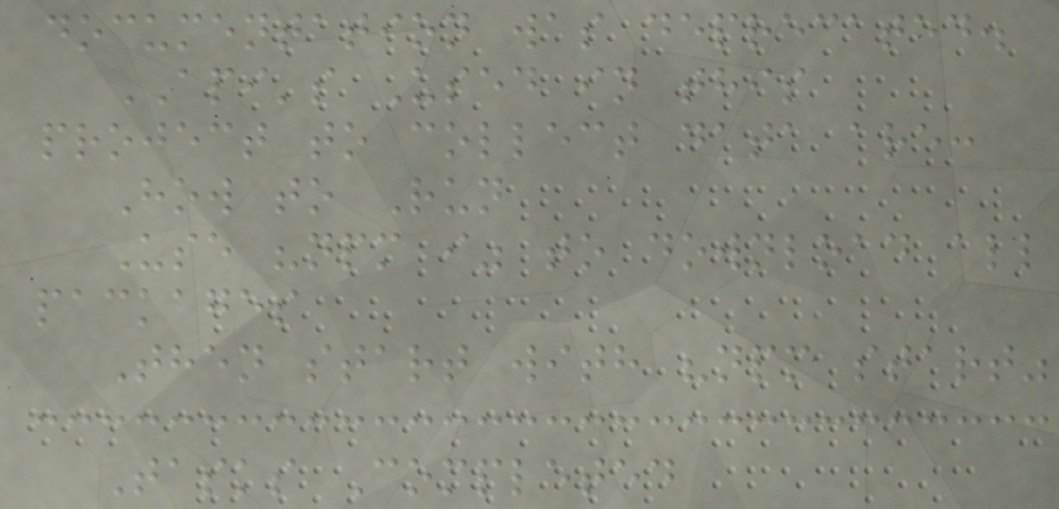documentation was deprecated.
API's Used in this
project to collect data are:
How to Run
Use "npm i" to download all
packages
Then start with "npm start"
Tasks Completed
